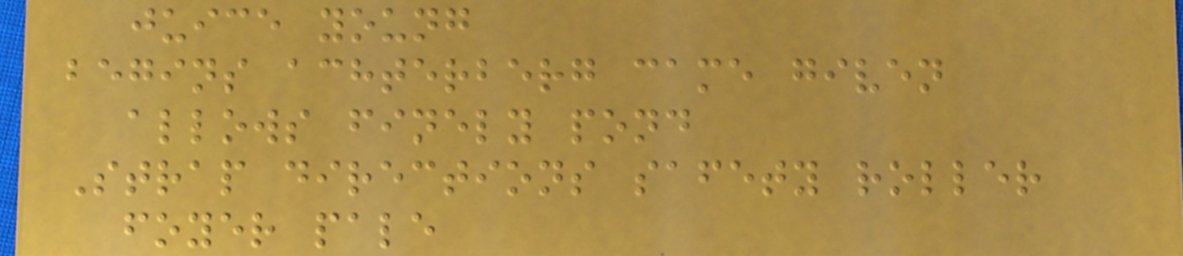juice young
begins achterberg came given
allows finely pond
Strap directions safety roller
foyer pale
